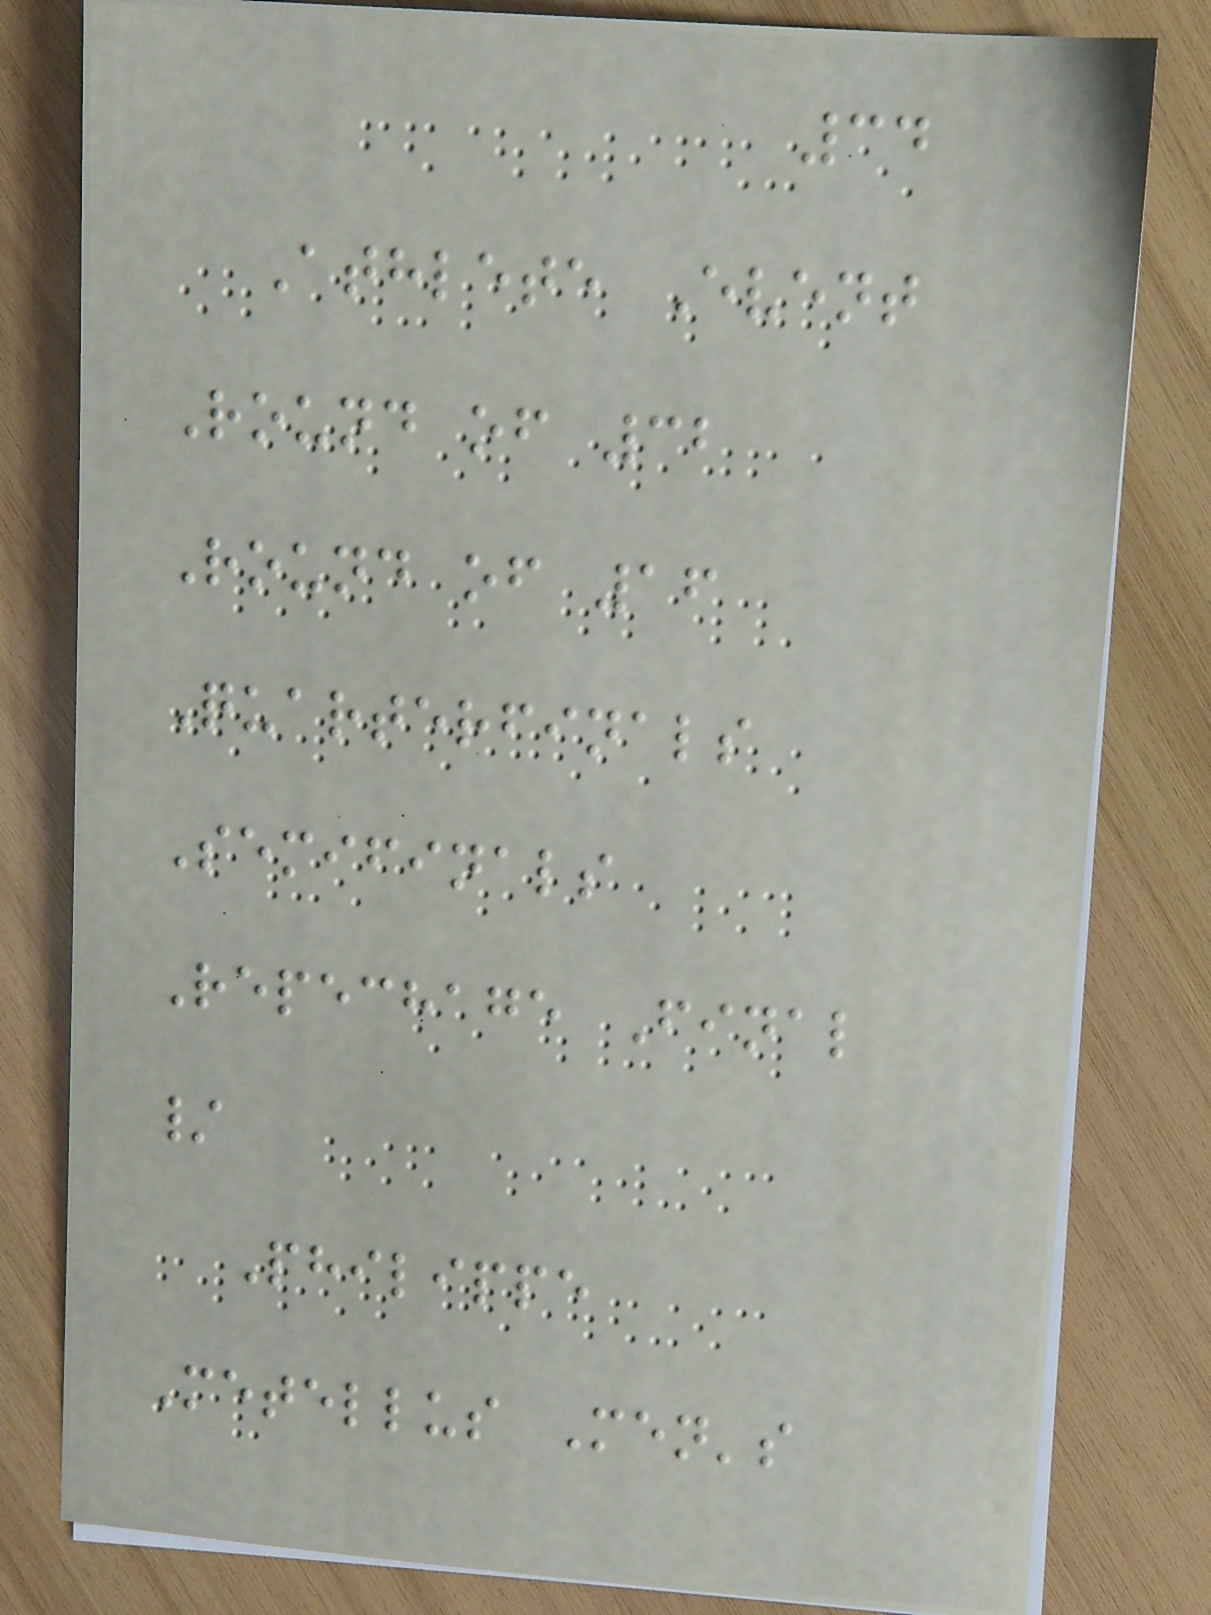34
Athlete Event
Round of 32
Round of 16
Quarterfinals
Semifinals
Repechage Final
/
Philippe
Metellus Men's
